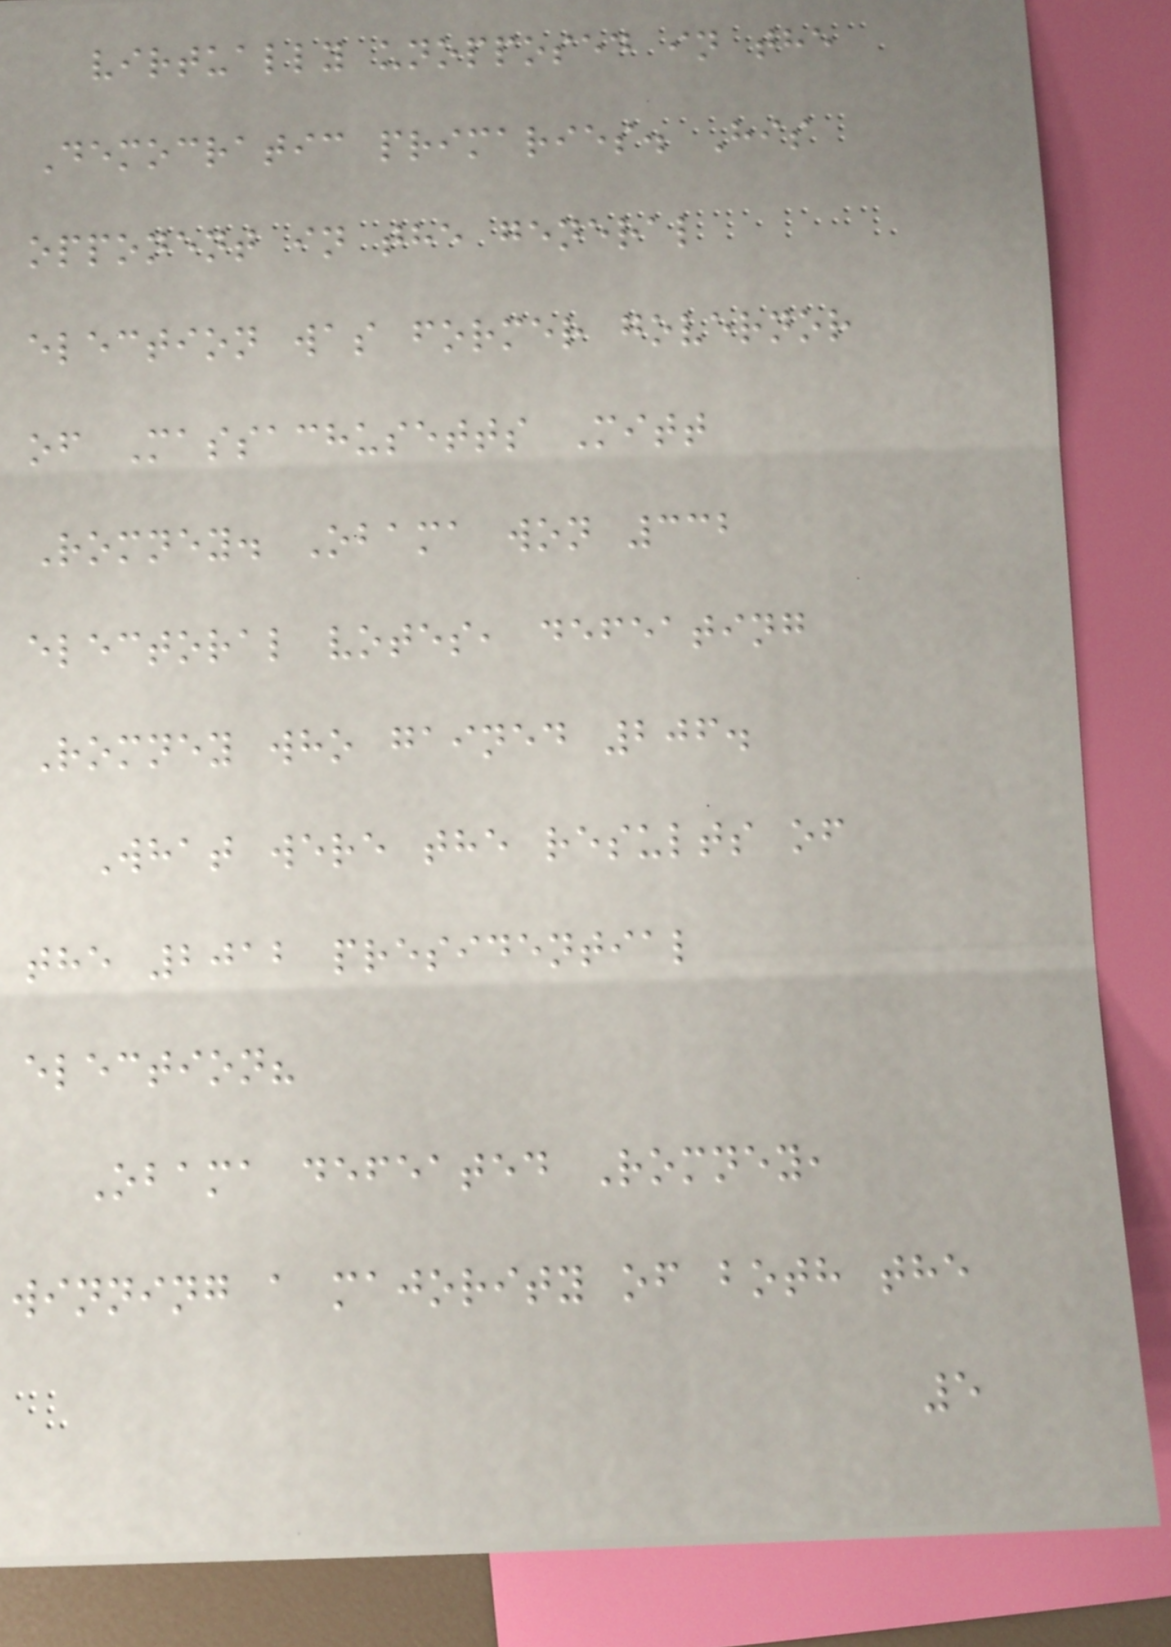virtually unopposed in the
Democratic primaries. His
opponent in the general
election was former governor
of Massachusetts Mitt
Romney. Obama won 332
electoral votes, defeating
Romney who gained 206.
What were the results of
the 2012 presidential
election?
Obama defeated Romney,
winning a majority of both the
5
